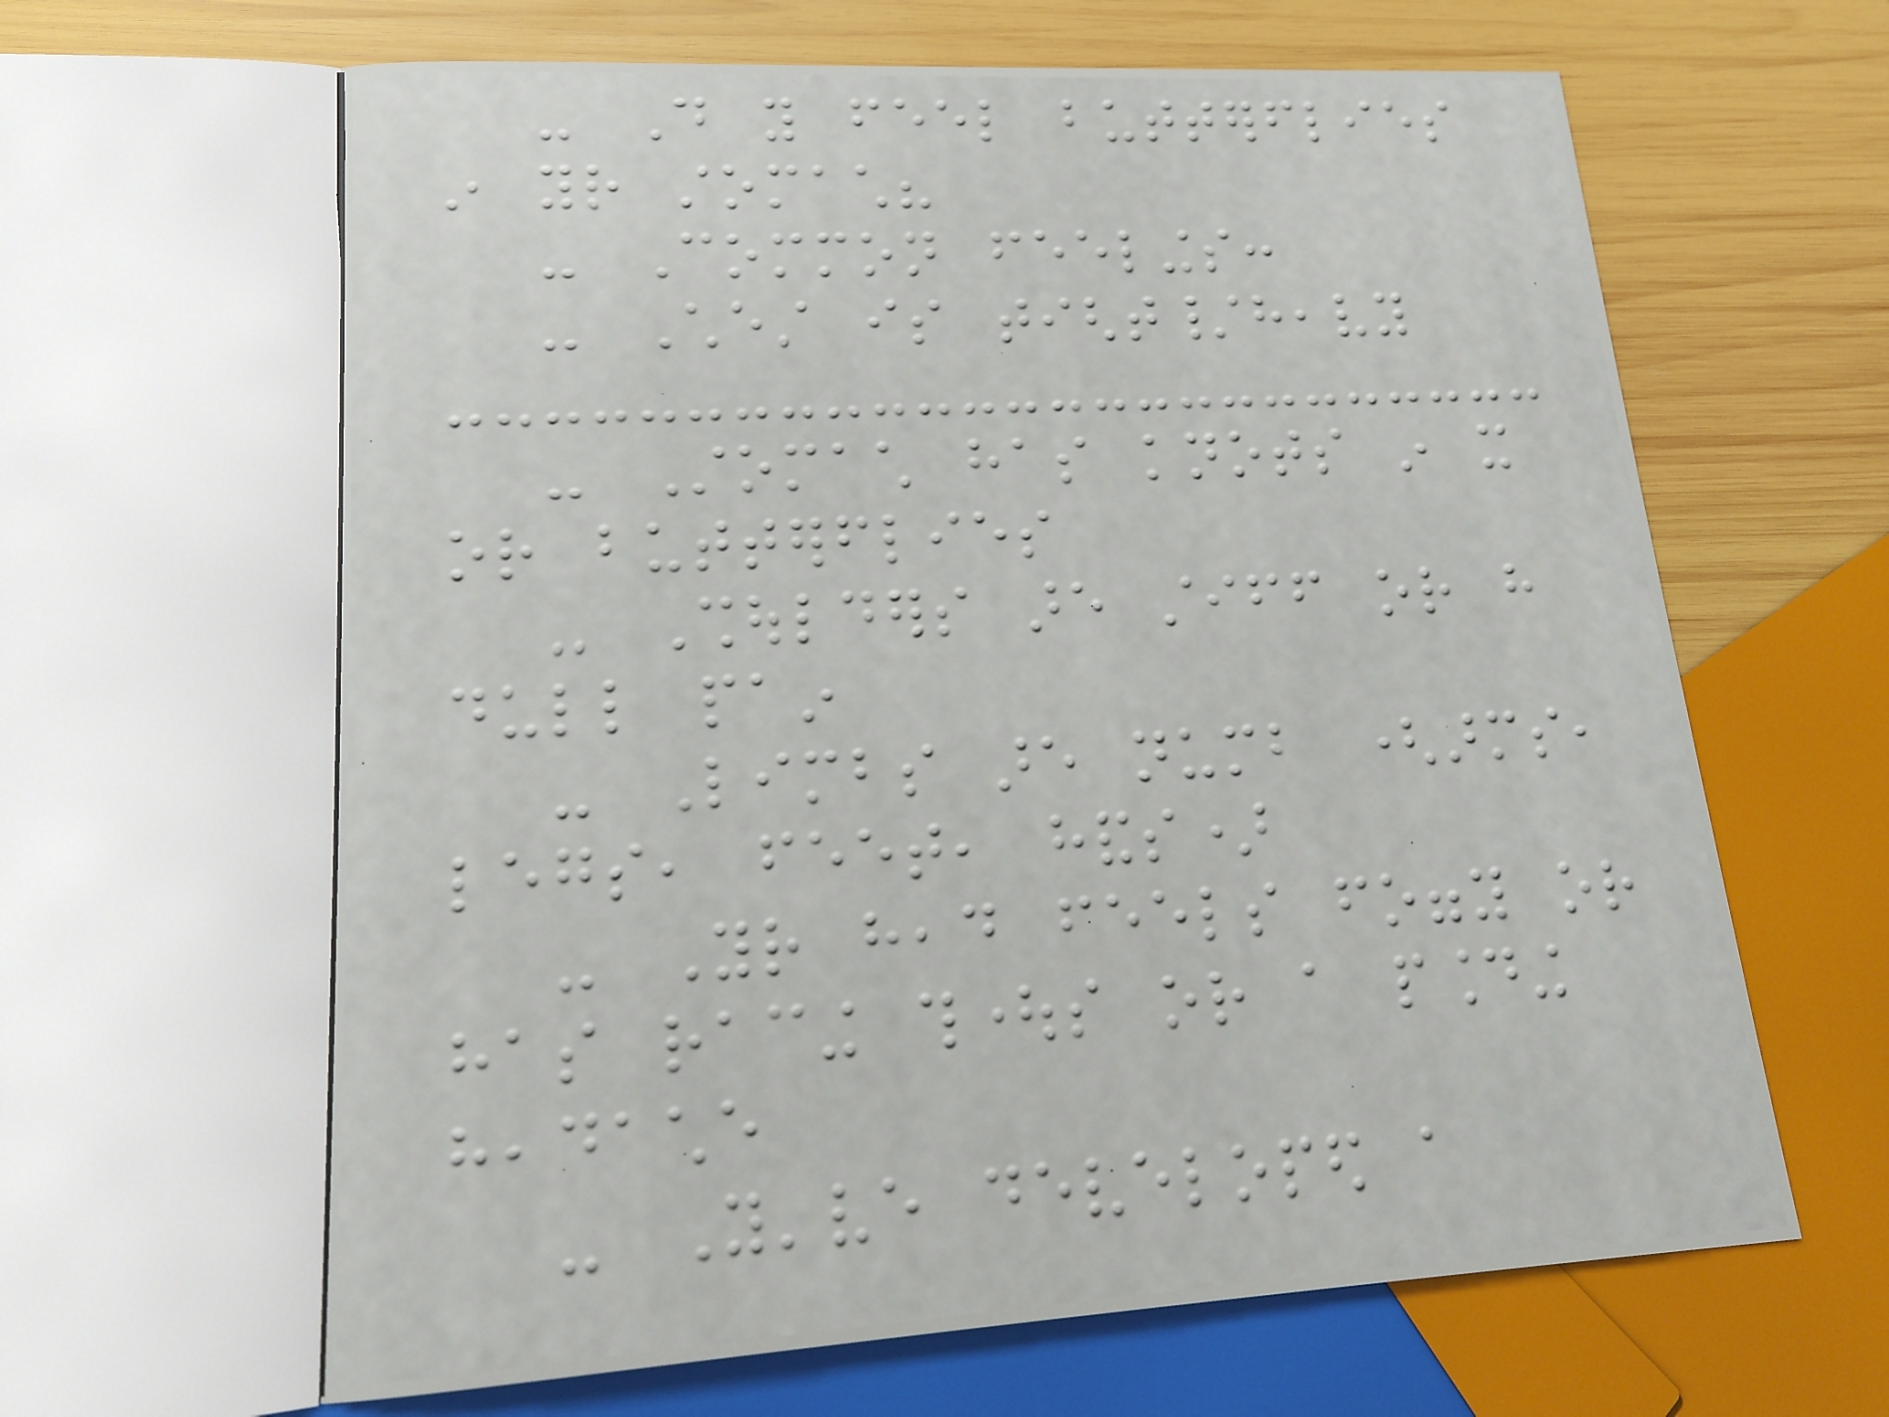- Do you feel butterflies
in your stomach?
- Common feelings:
- Chest is tight/heavy
- Stomach has knots in it
or butterflies
- Shoulders are stiff or have
dull pain
- Limbs are numb (arms,
legs, feet, hands)
- Your head feels foggy or
has racing thoughts or a pounding
headache
- You've developed a
